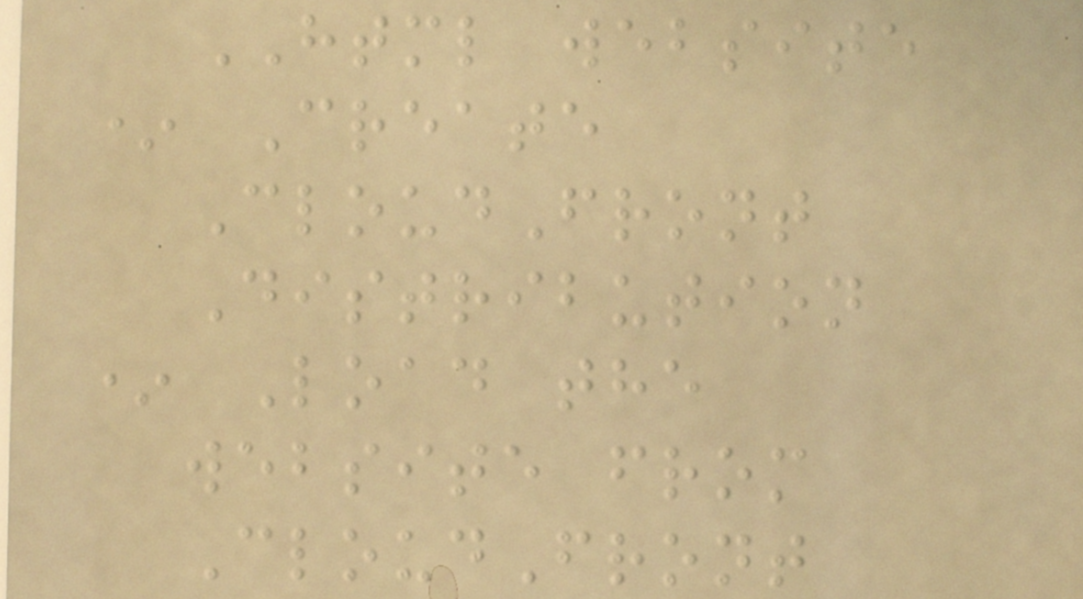HTML website
* Create
CloudFront
Distribution
* Load the
website from
CloudFront
